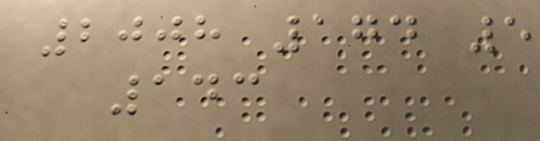2008 174 5
143
